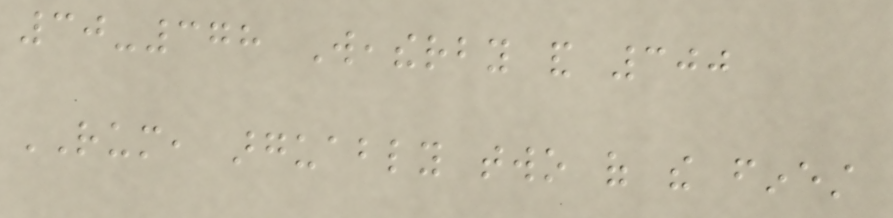30-378 Weatherby and 300
RUM, arguably two of the finest
